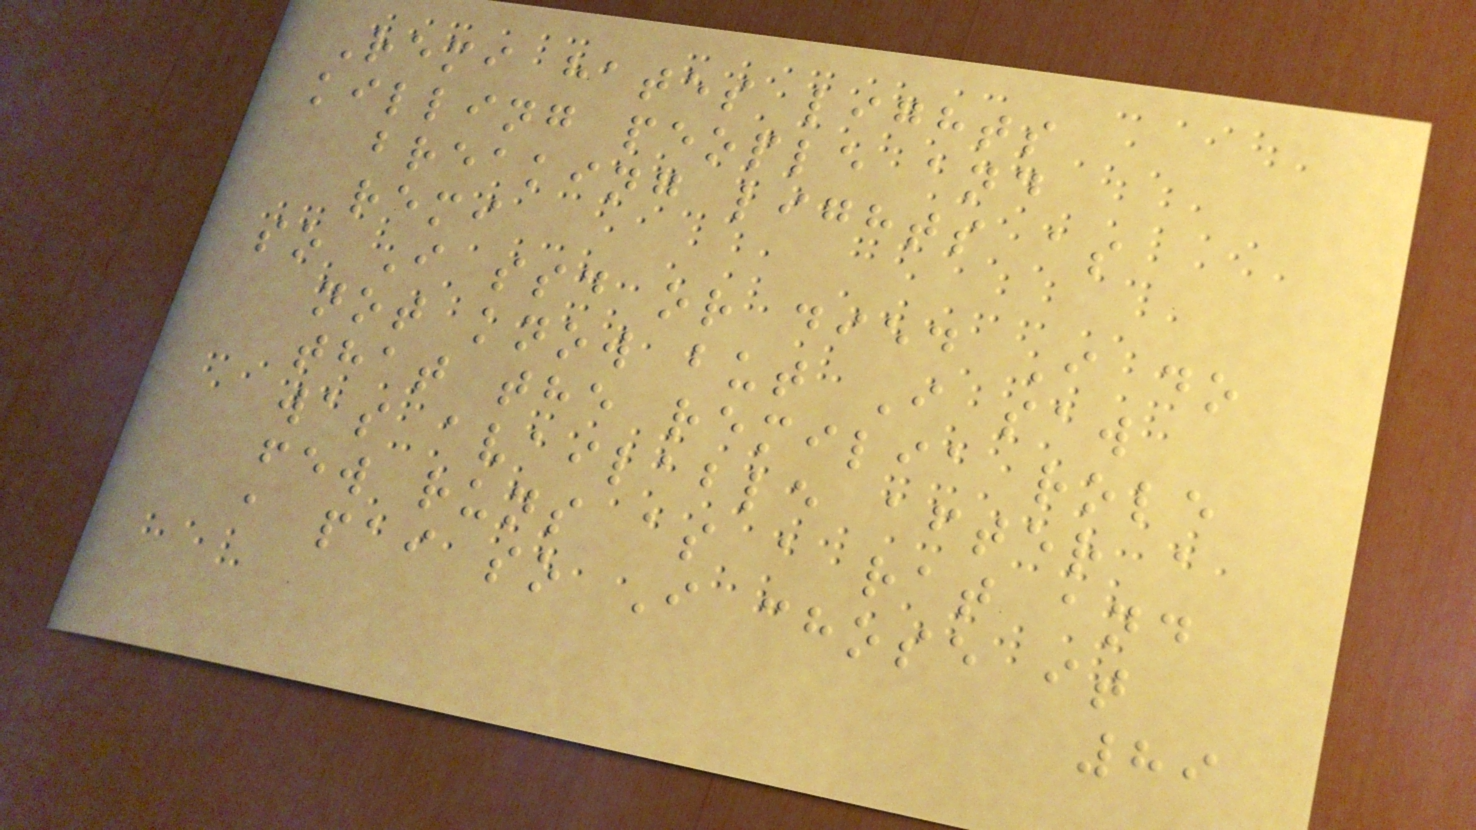Remi hates lights
killing people and
breaking lights as
remi
so I ssd or died I do
not know but I saw
that the remilia role
was available after a
few runs as a rat and
a pai so I chose it
89
